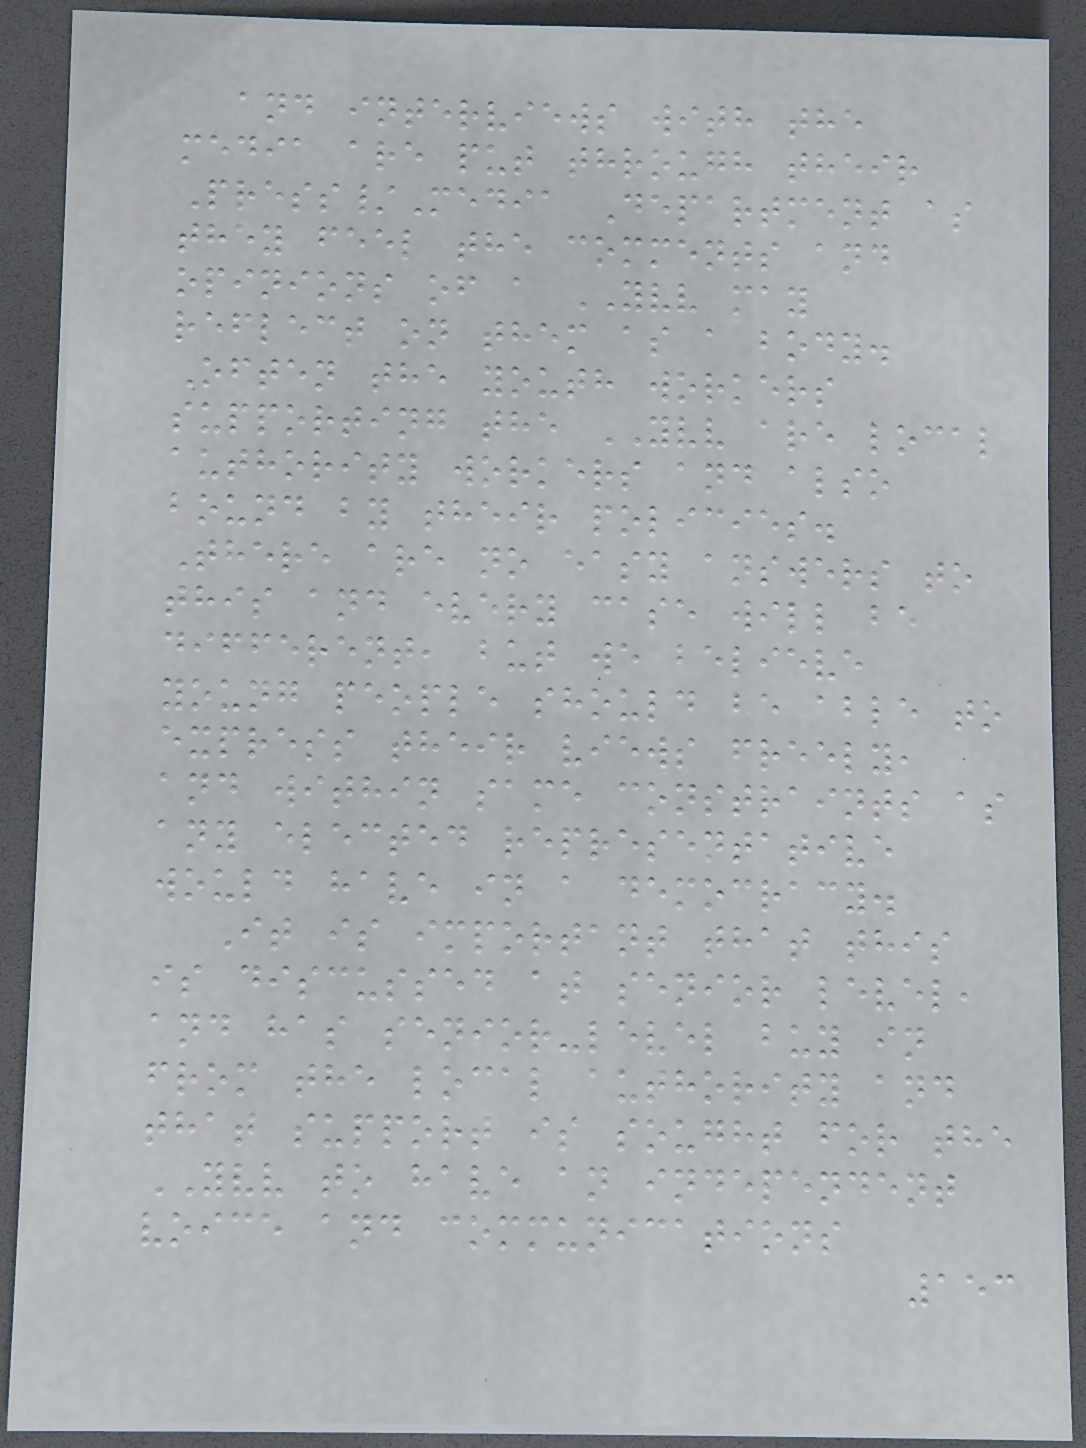and interviews with the
media are put through their
Press/Media Department as
they feel the comments and
opinions of a YVV may
reflect on them as a body.
Often the youth workers
supporting the YVV are local
authority workers and also
bound by their policies.
There are no easy answers to
this and every case will be
different, but we believe
young people should be able to
express their views freely,
and within same constraints as
any elected representative
would have in a democracy.
It is important that this
is discussed at senior level,
and has senior-level buy in
from the local authority and
that support is sought for the
YVV to have an independent
voice and communications
153
